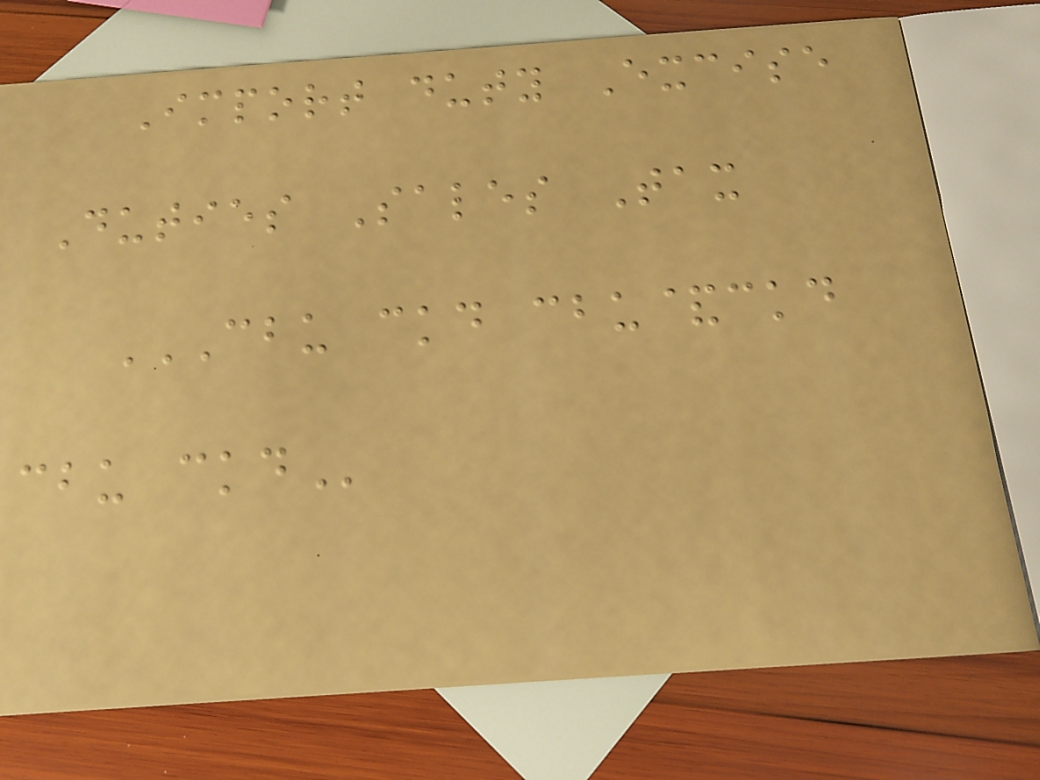Import duty Excise
Duties Sales Tax
CBU CKD CBU&CKD
CBU CKD
